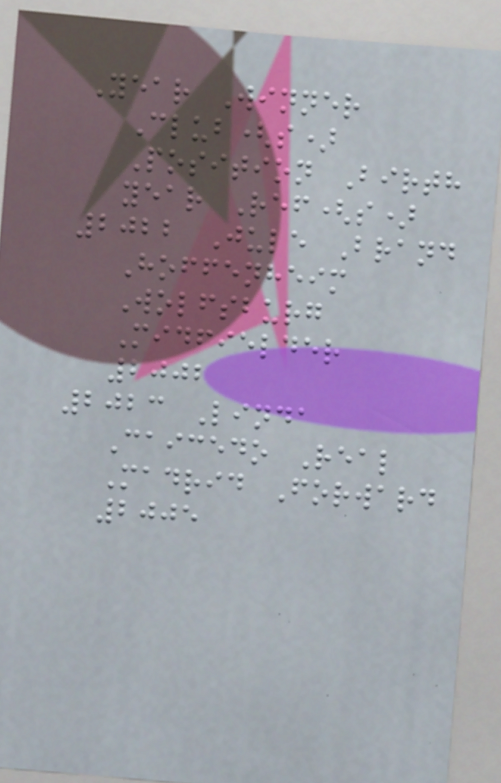Year Winner
Club(s)
Position Birth
year Ref(s)
2022 Jule Brand
Hoffenheim
Wolfsburg
Midfielder
2002
2023 Linda
Caicedo Real
Madrid Forward
2005
